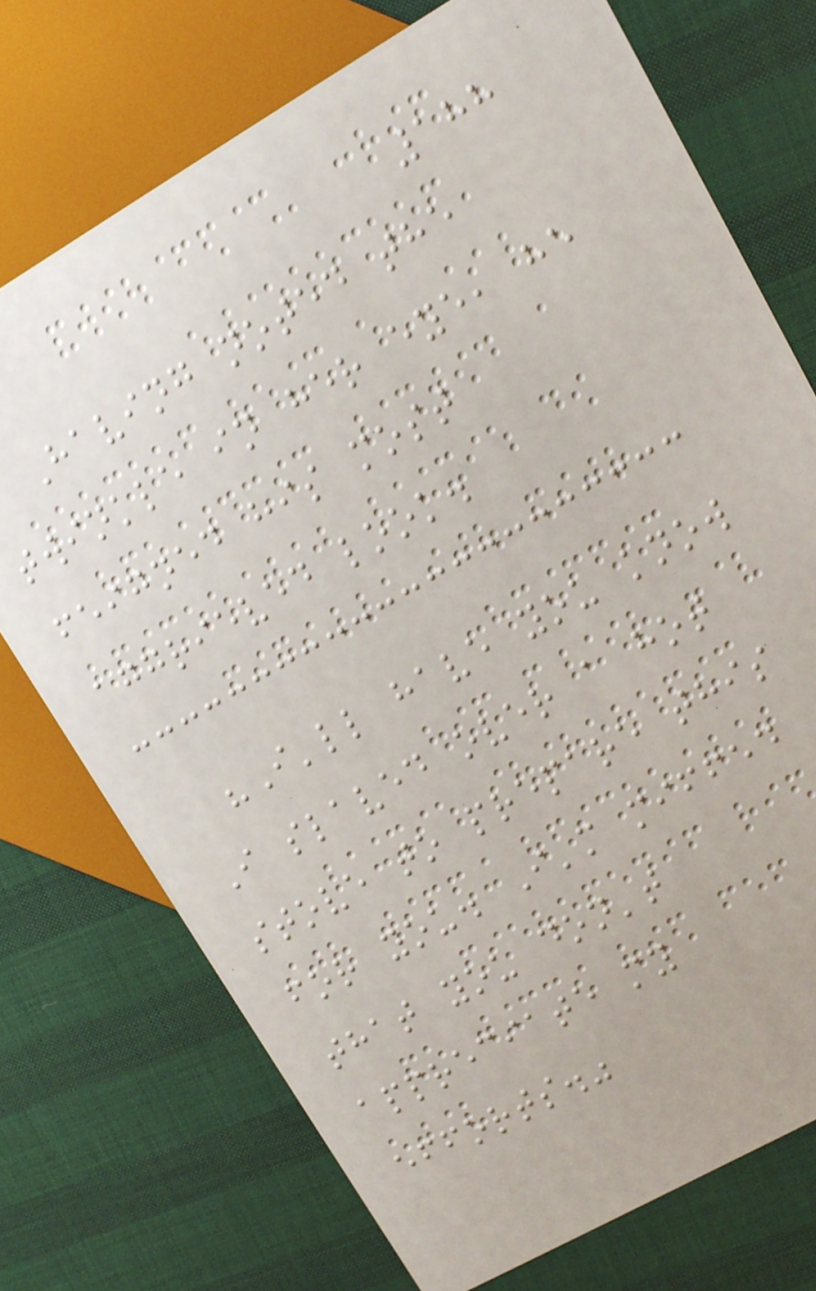188
Having noted the
twinkle in her eye, he
feigned his most
aggrieved look.
"I'll have you know
I slaved over a hot
stove to prepare this
for you. I'm miffed
that you don't
appreciate my
efforts."
